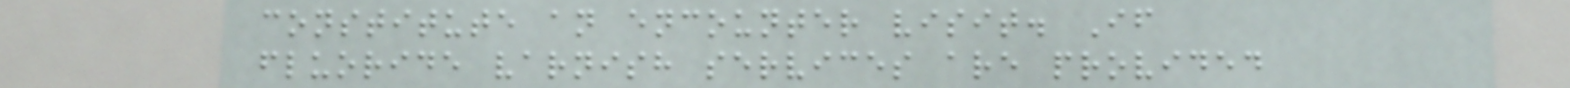constitute an encounter visit. If
fluoride varnish services are provided
